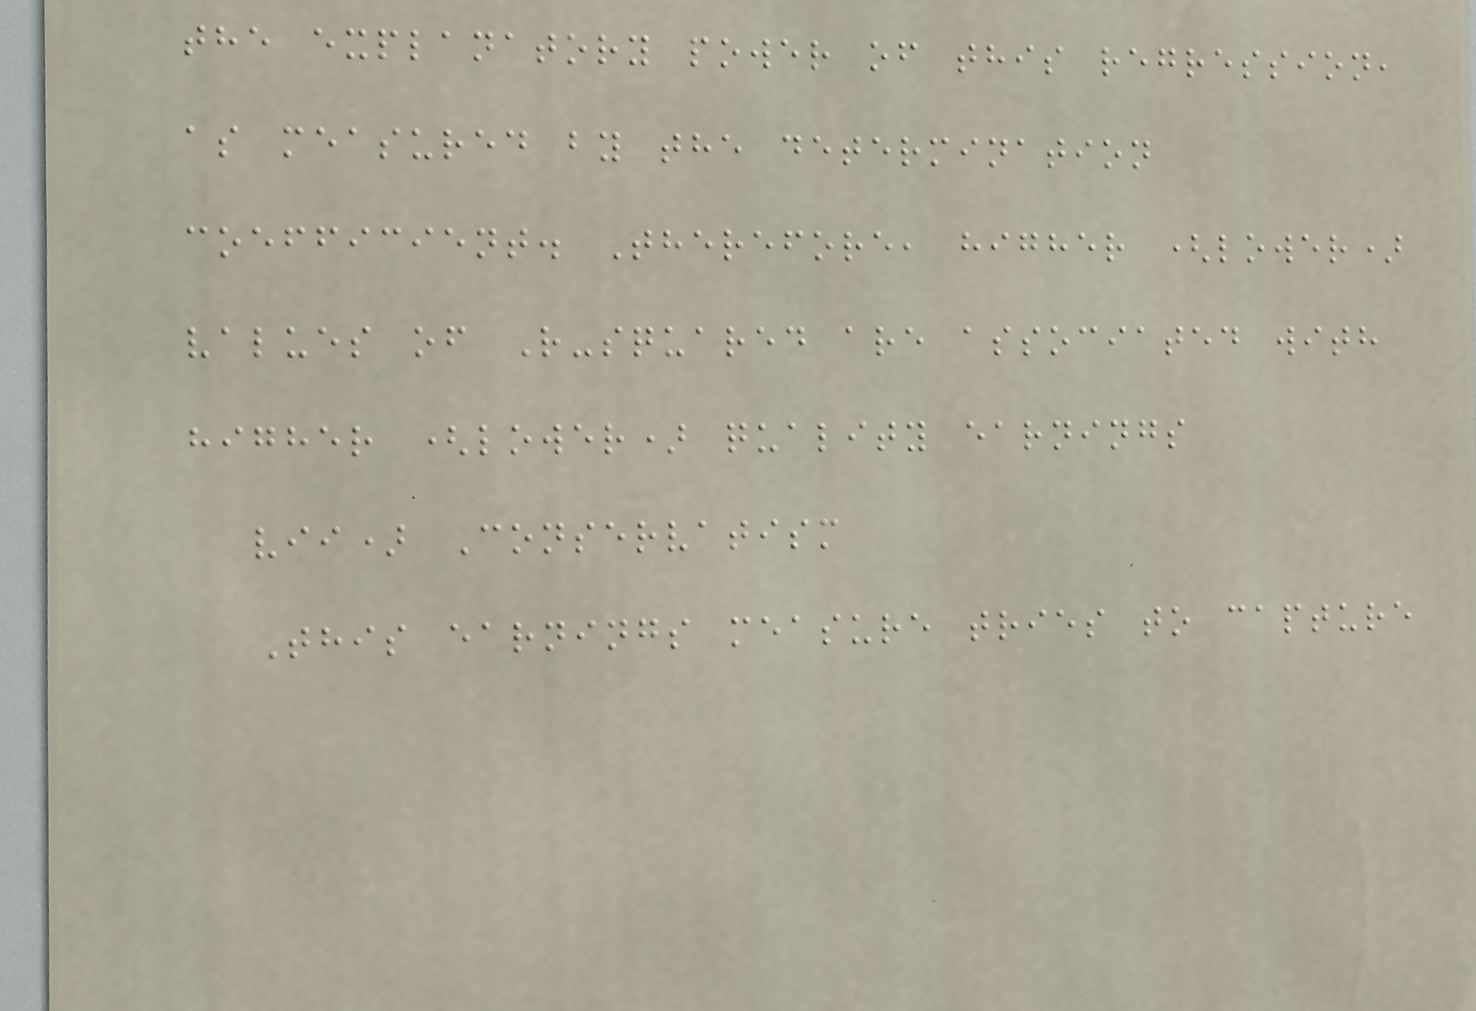the explanatory power of this regression,
as measured by the determination
coefficient. Therefore, higher (lower)
values of R-squared are associated with
higher (lower) quality earnings
vii) Conservatism
This earnings measure tries to capture
